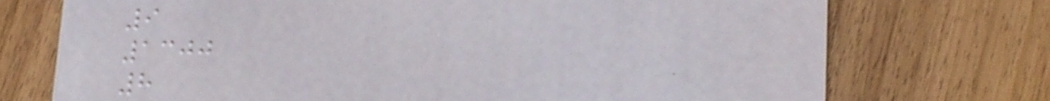9
1300
8
